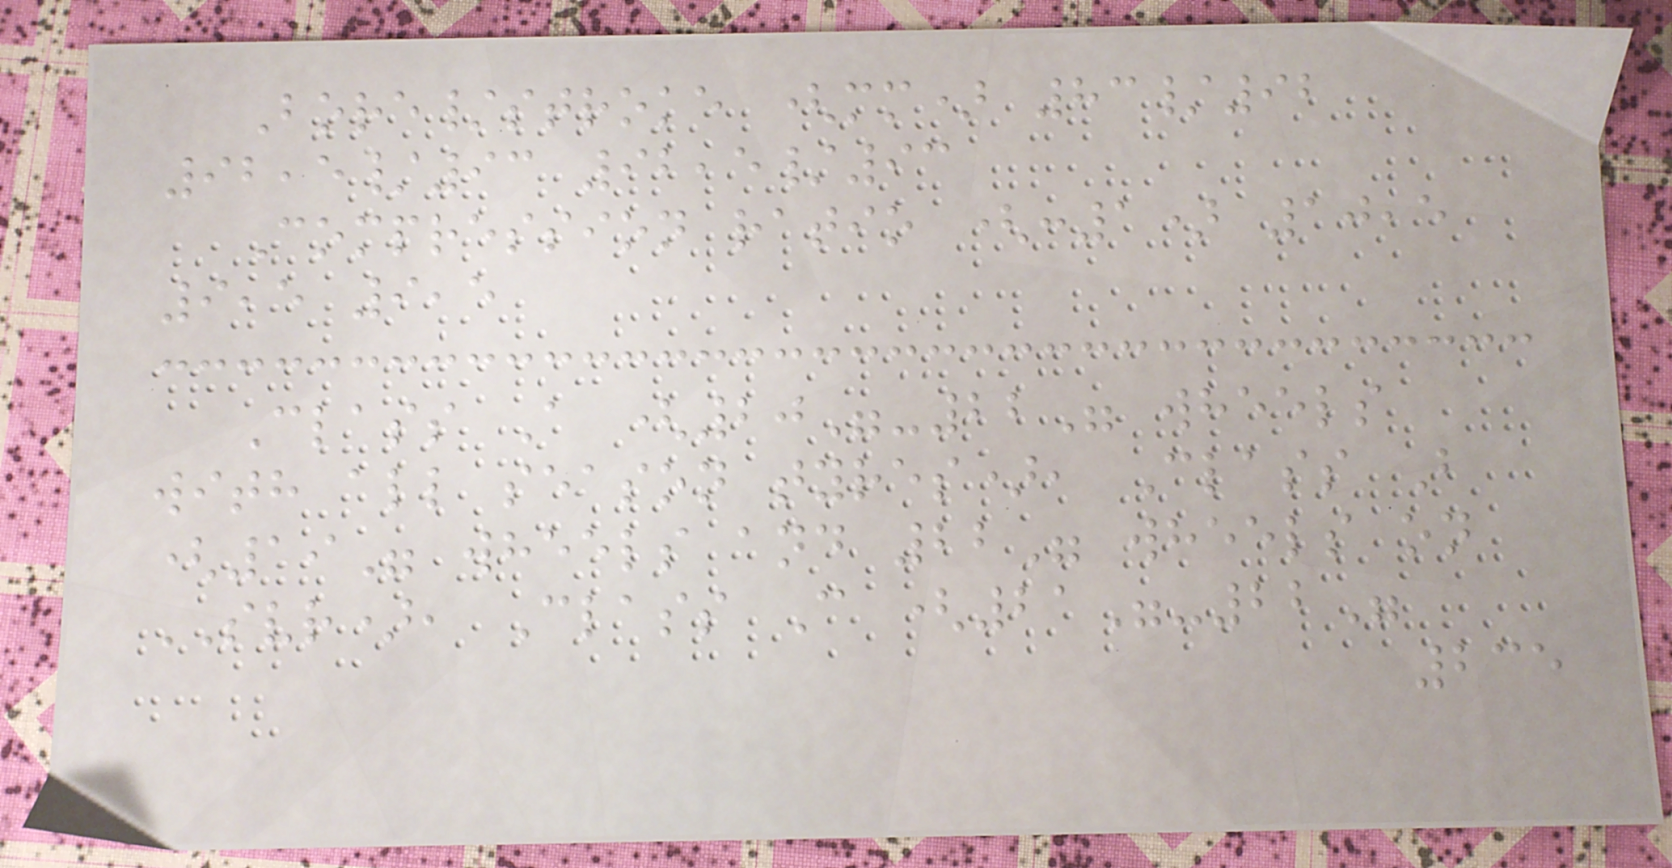Bore/stroke (mm) 83/92
92,5/93 92,5/93
Compression ratio (:1) 10,5
9,5 9,5
Class A (20"-22" wheels
with all season tyres), Class B
(19" wheels and 22" wheels on
SVR), Class C (21"-22"
235
